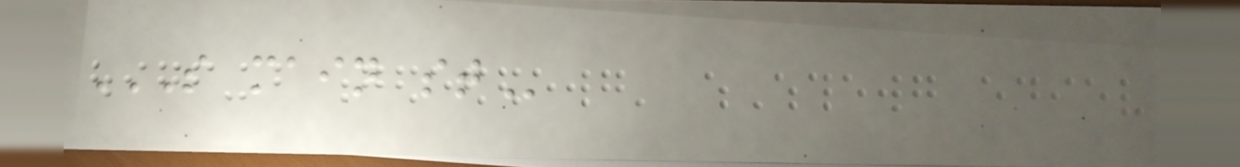S MAIN ST
